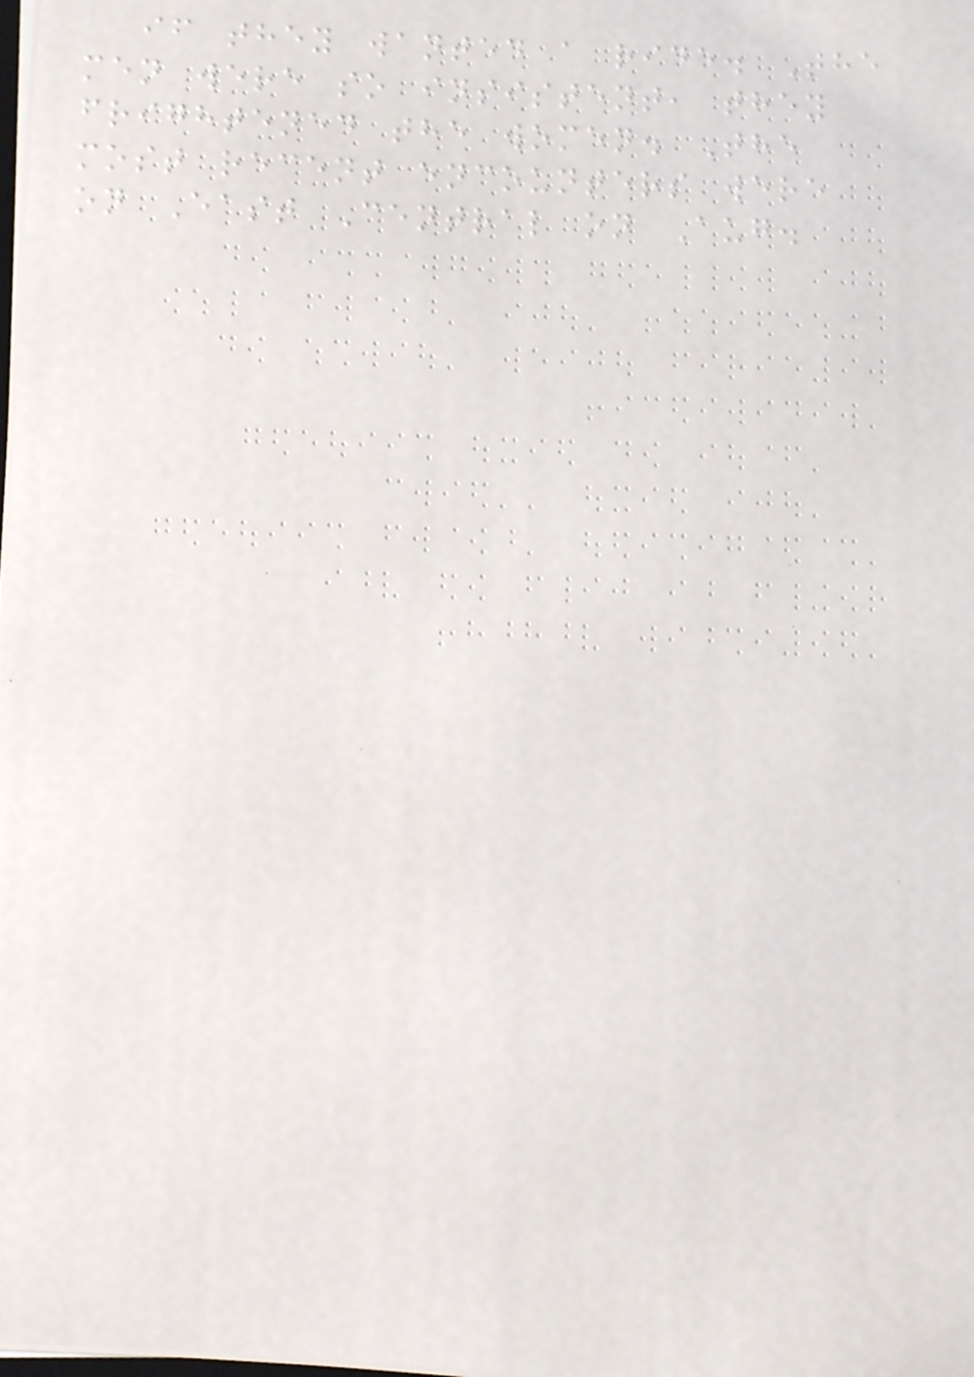if they wanted a ride. The
men were so insistent, they
frightened the women. The
most recent encounters were
on East Central on Aug.
